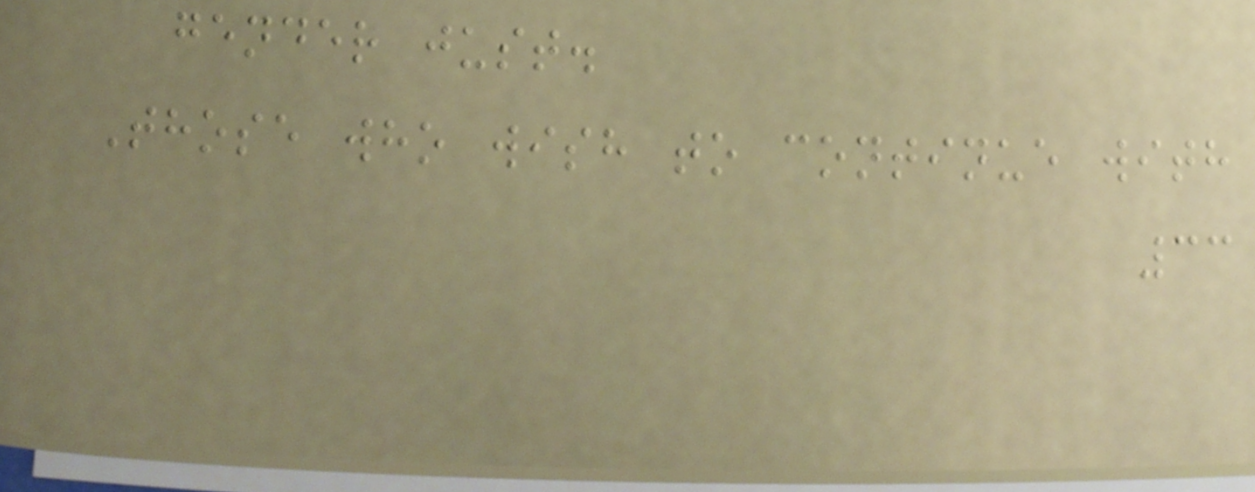gender just.
Those who wish to continue with
33
